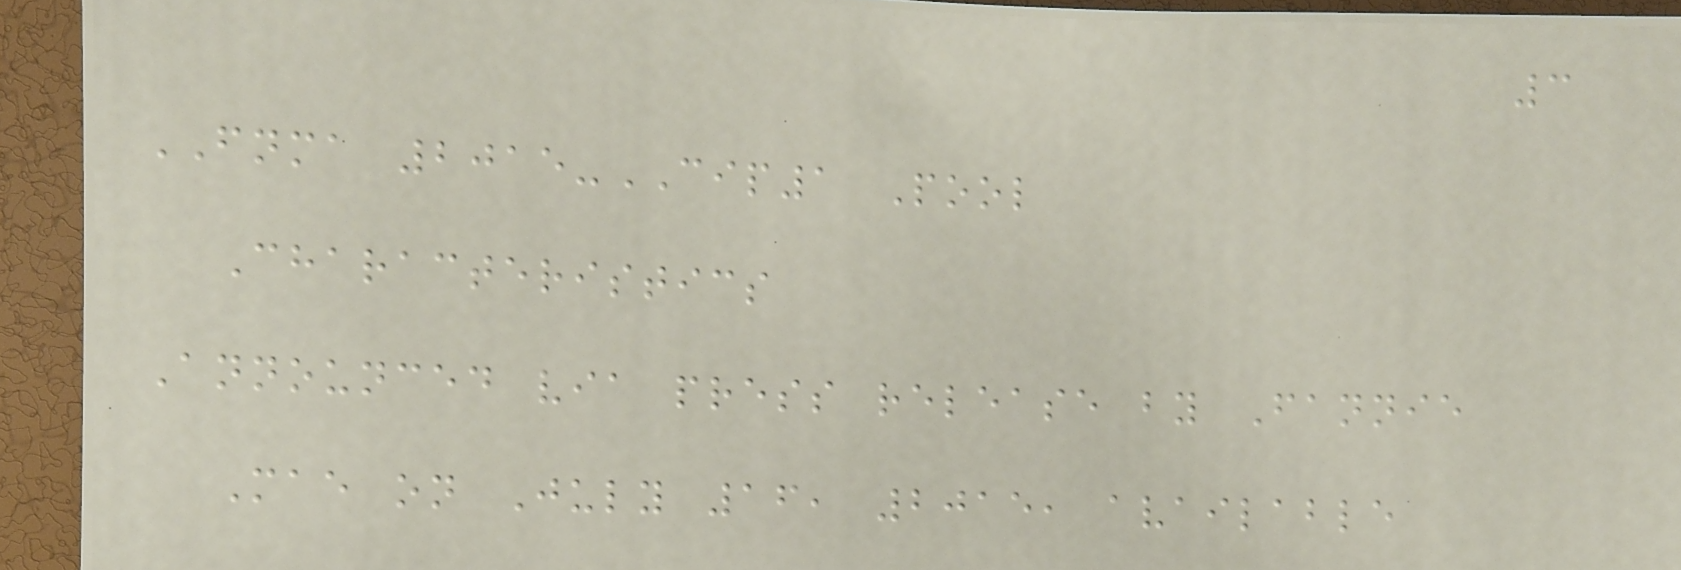3
FNMA 2015-CIP1 Pool
Characteristics
Announced via press release by Fannie
Mae on July 16, 2015, available
